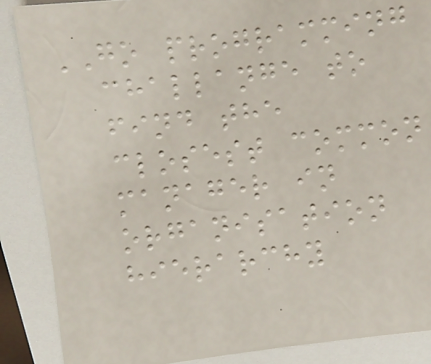GO programming
challange to
find the
closest common
manager in
organisation
hierarchy
